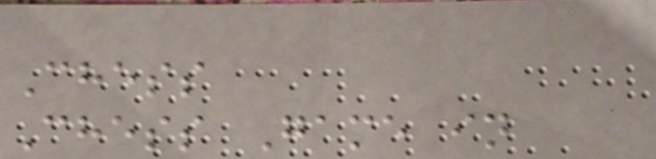Chess
Chess Game in
